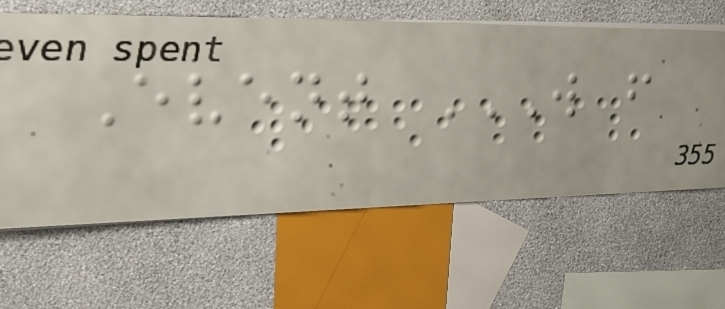Event W F
